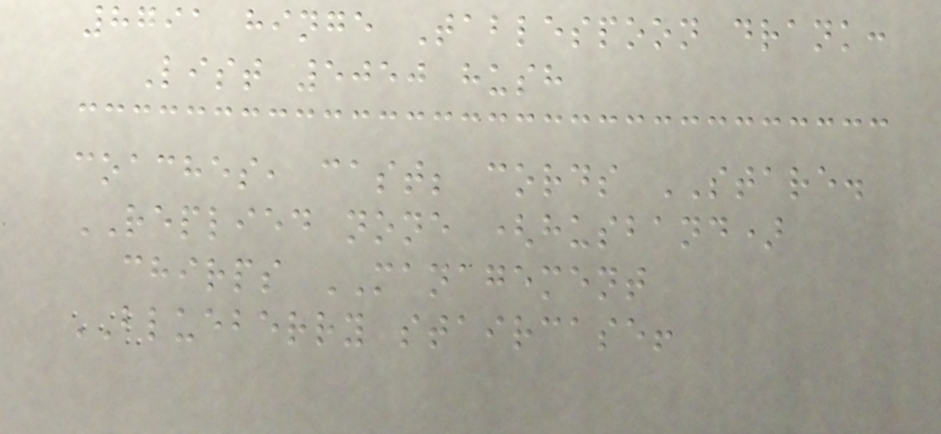8791 hinge Tablespoon drank:
List 5050 hush
coaches, cast; cords STARE.
REPLIED none (husband)
chirps MANAGEMENT
BLUEBERRY staircase!
